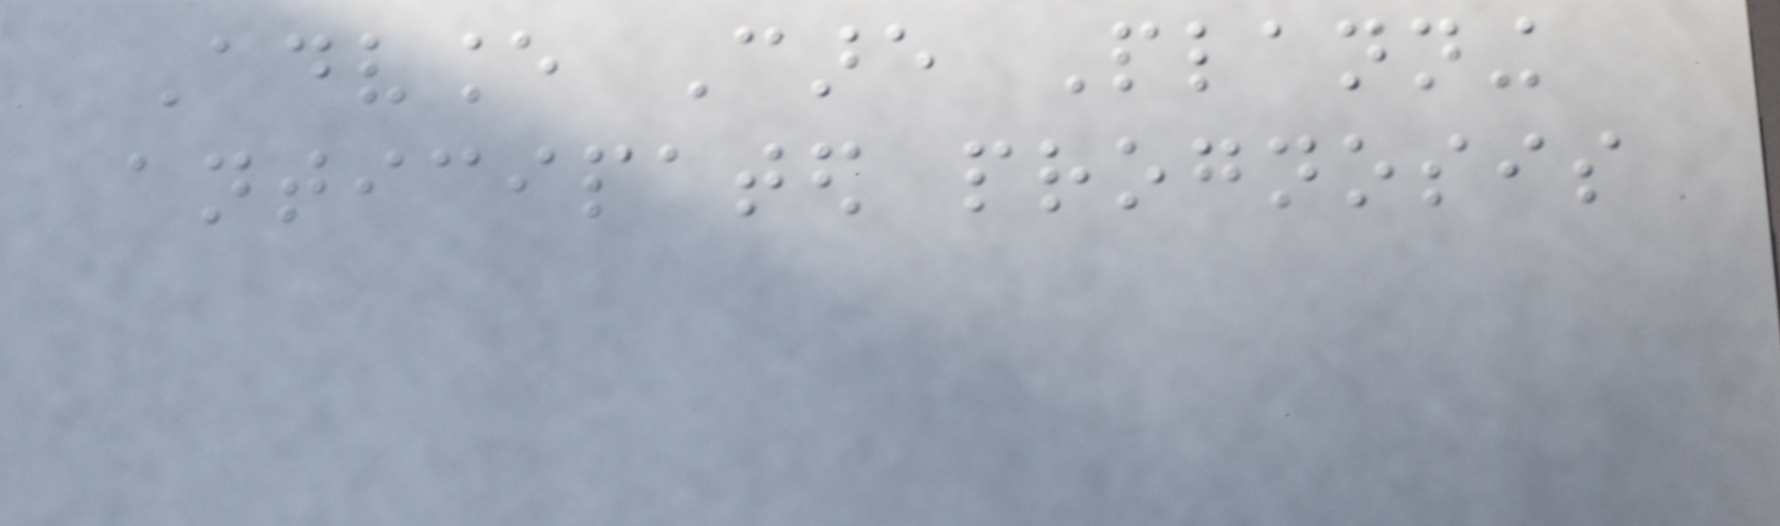Advance Care Planning
anticipated prognosis
